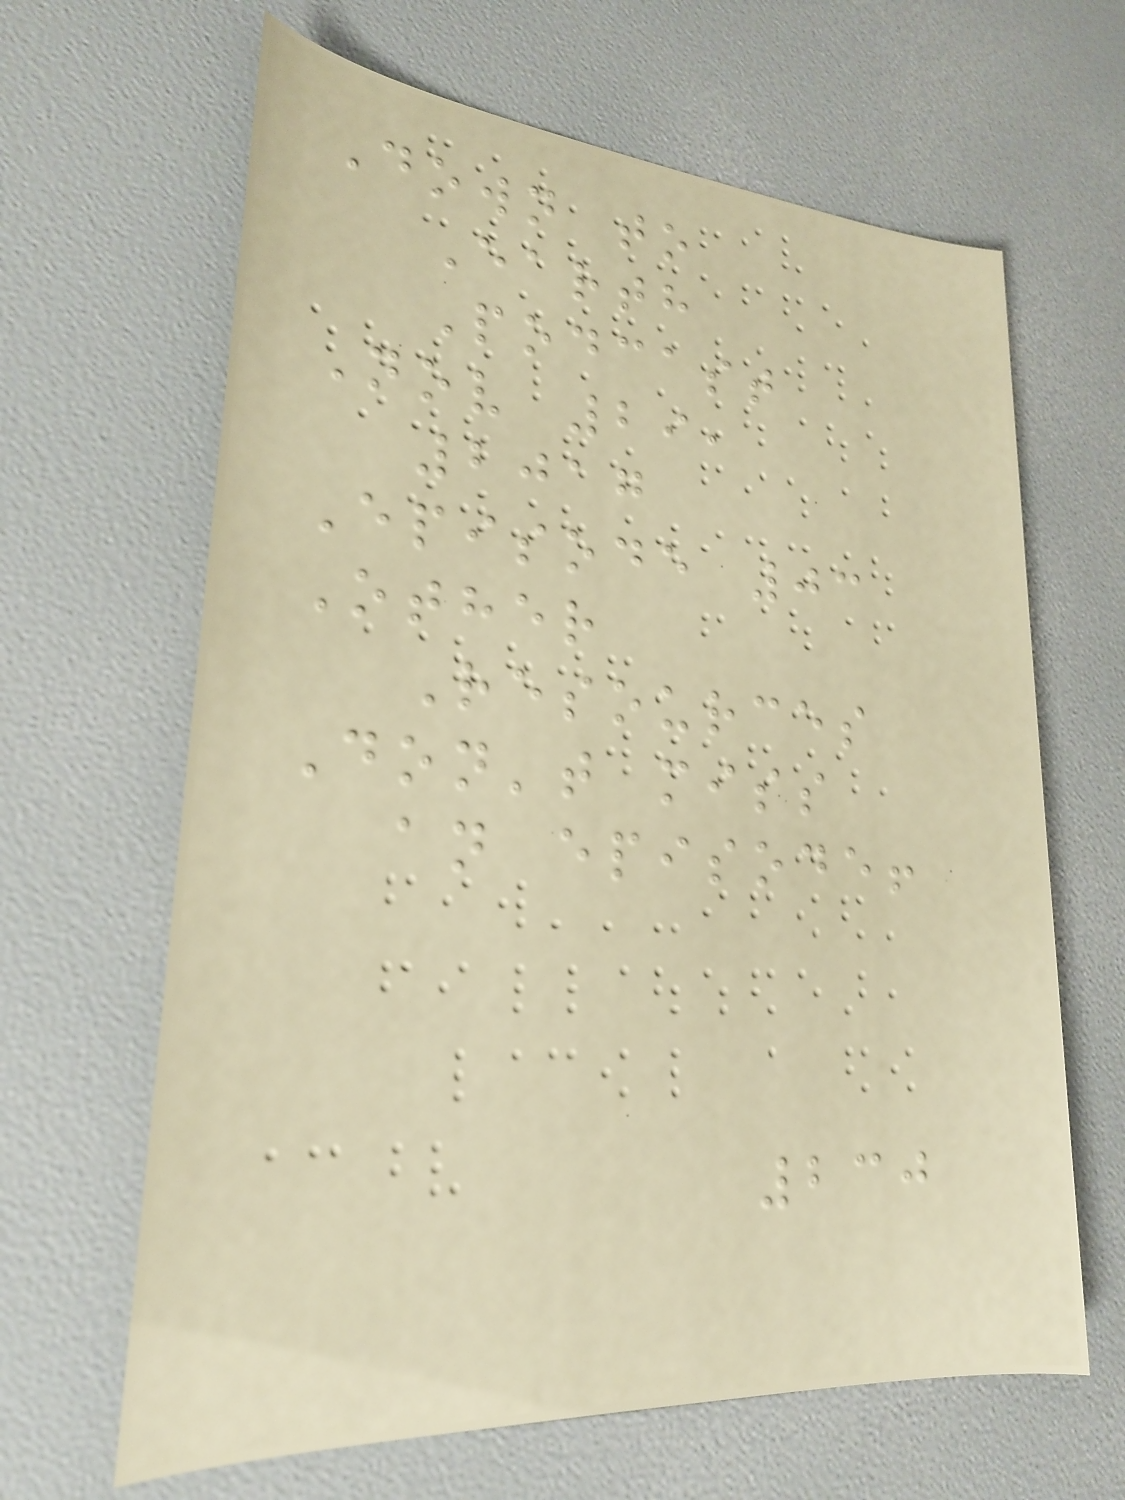Down to
Earth
Podcast
Nov 29,
2017
Episode 03
Other
Resources
Don't miss
an episode!
230
